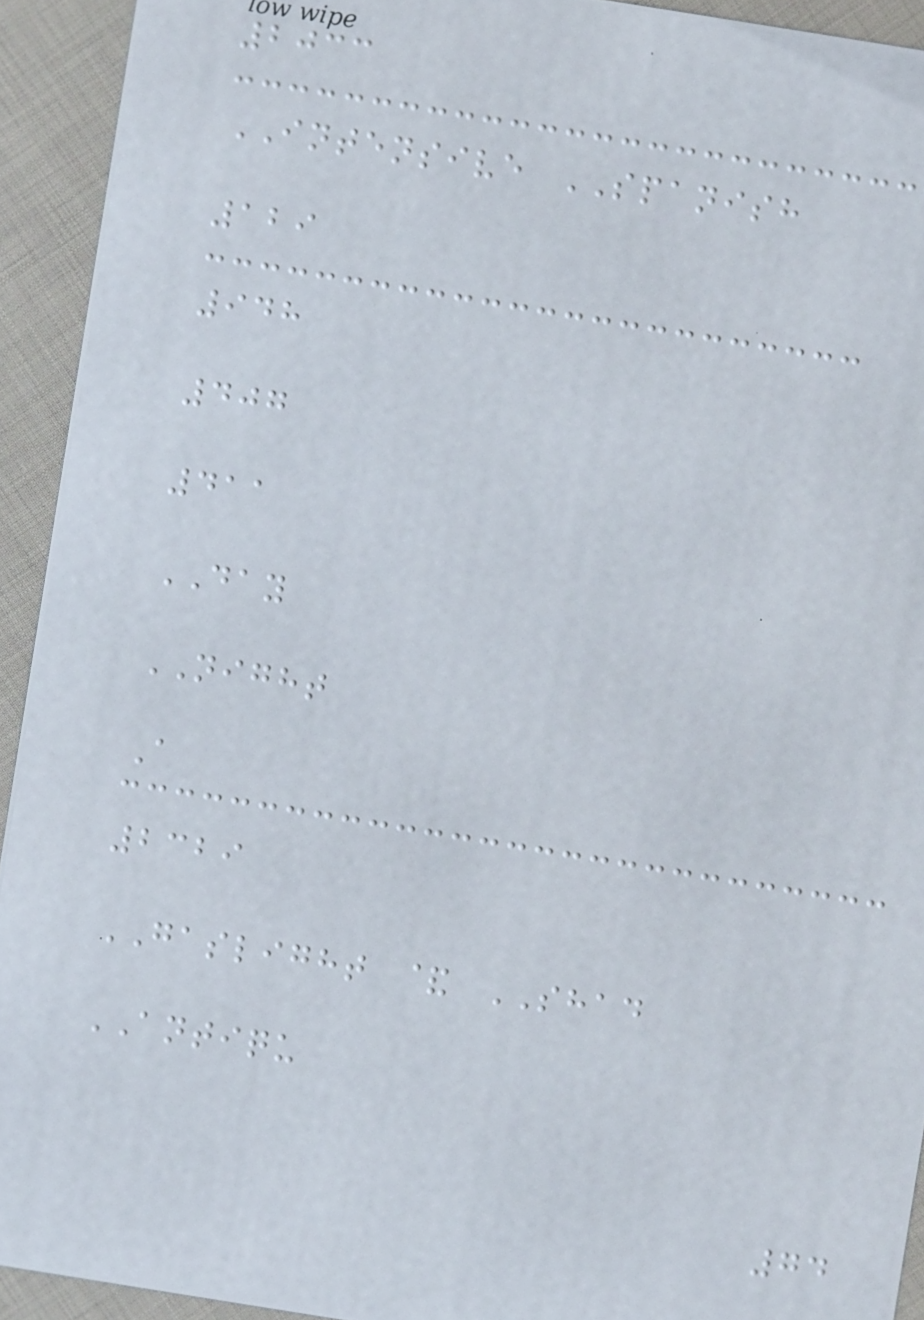2033
INTENSIVE SPANISH
129
948
407
411
DAY
NIGHT
A
2329
GASLIGHT & SHAD
ANTIQU
74
